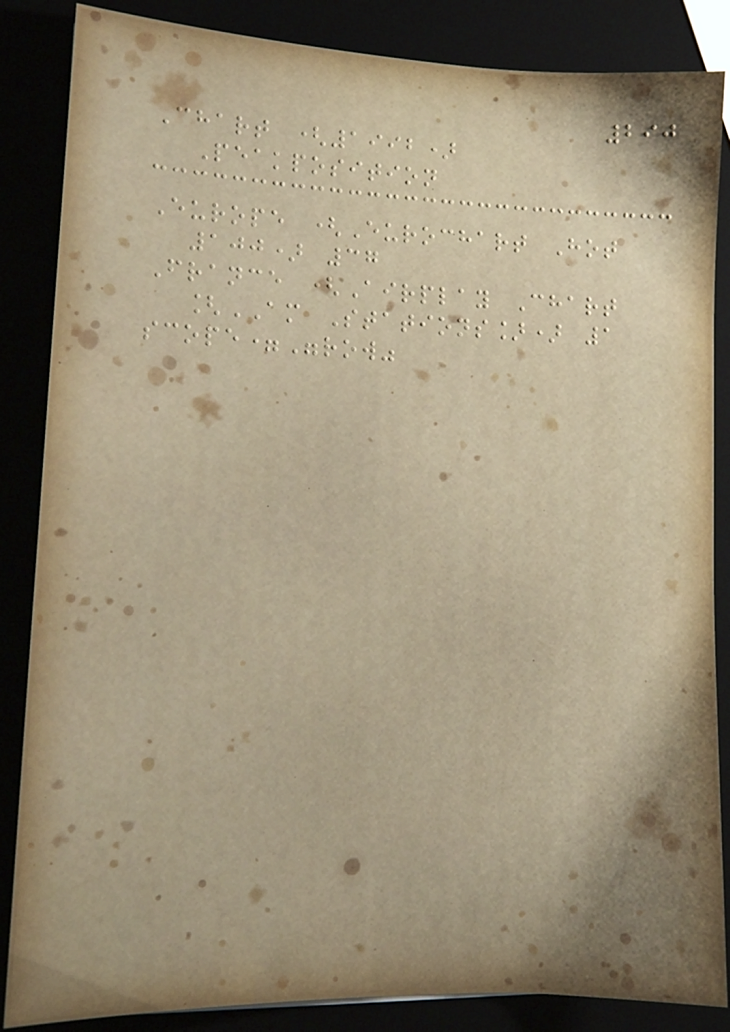290
Chart (1992)
Peakposition
Europe (Eurochart Hot
100) 37
France (Airplay Chart
[AM Stations]) 1
scope="row"
